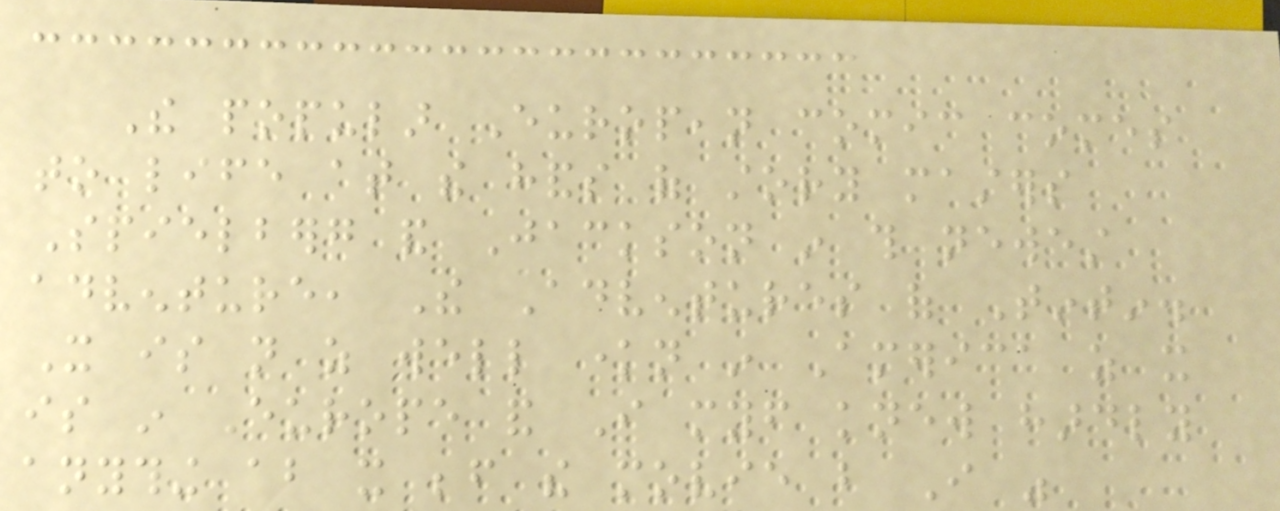The popular European comic comes
to life at the hands of story masters
Spielberg and Jackson in this newest
adventure, The Adventures of Tintin.
It is not as well known in America as it
is in Europe and I myself knew hardly
anything about it before the movie but I was
